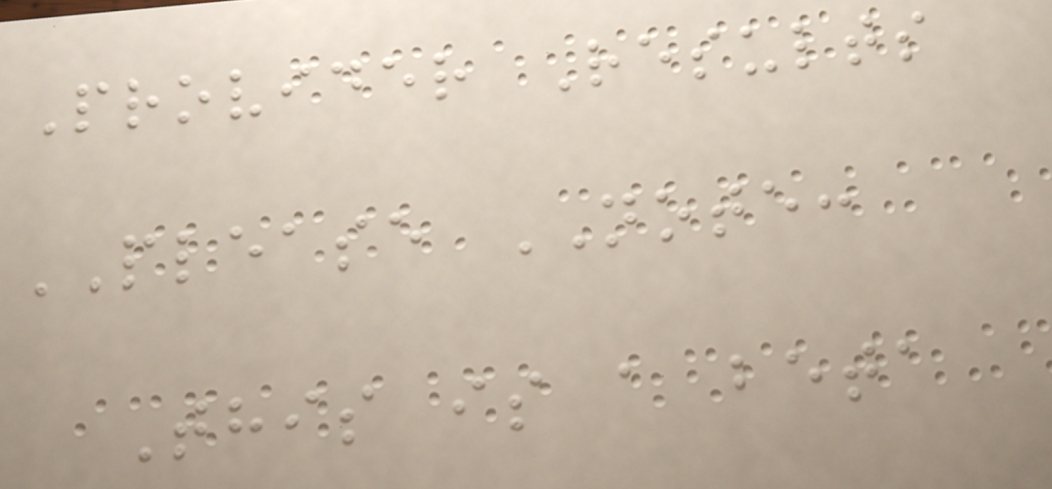Provider Results
PLEASE NOTE:
This is a beta
